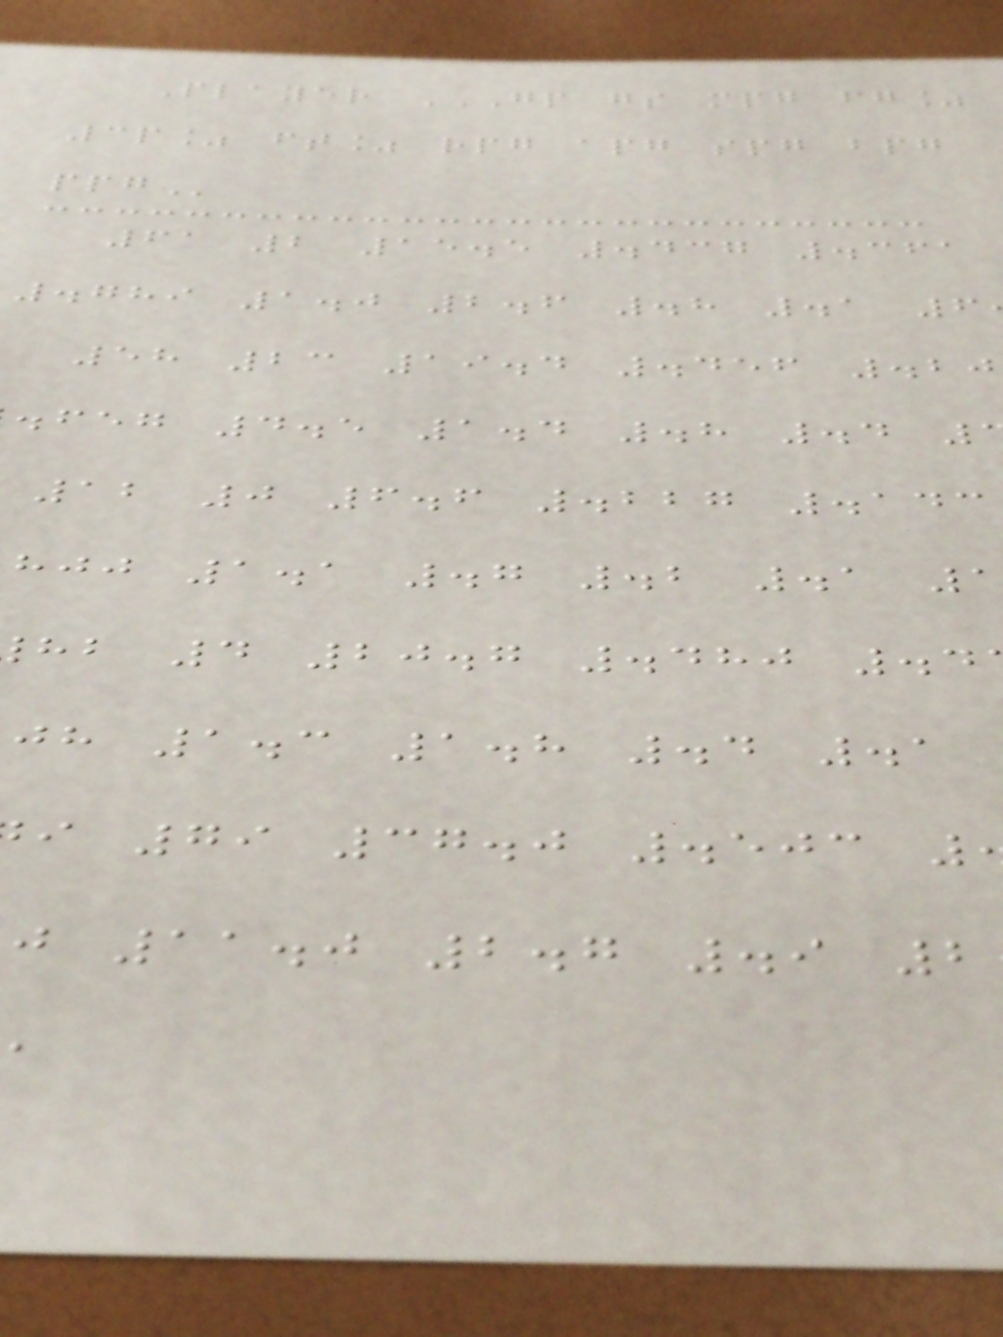Player GP GS MPG FG%
3p% ft% rpg apg spg bpg
61 2 15.5 .437 .361
.789 1.0 2.6 .8 .1 6
58 23 19.4 .456 .20
.feg 4.5 1.4 .8 .4
12 0 6.6 .227 .143
hjj 1.1 .7 .2 .1
hb 4 20.7 .480 .4
jh 1.3 1.8 .4 .1
i 79 37.0 .503
j 11.0 2.7 .9 2
